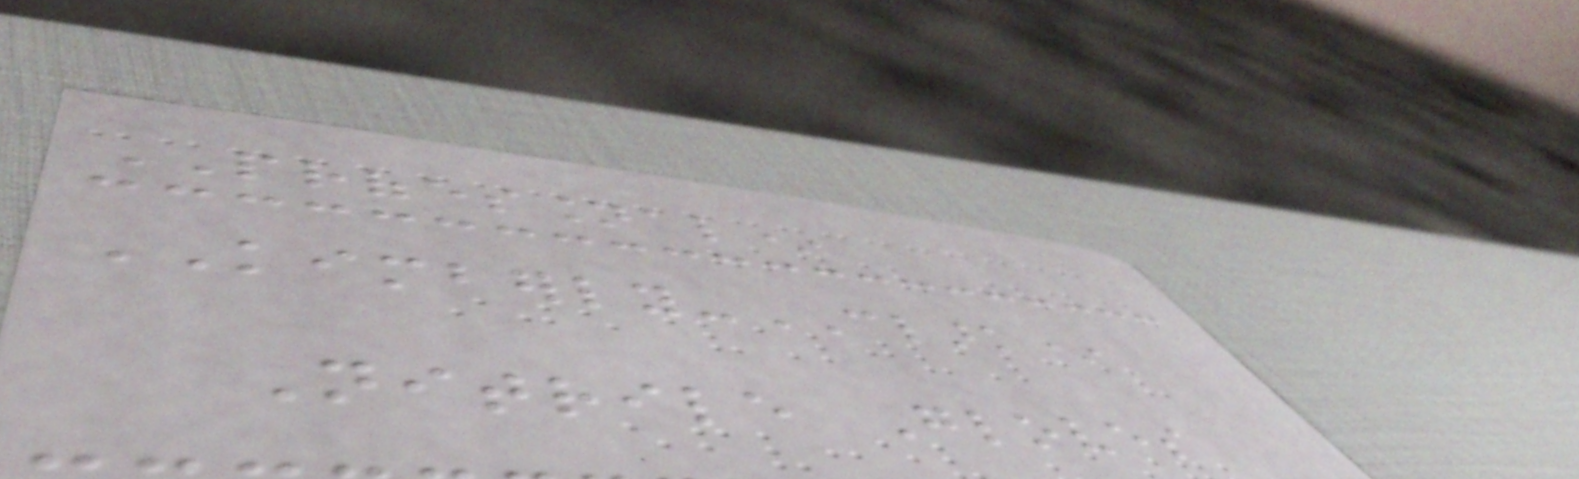PROFESSIONAL*
KIMBERLY-CLARK*
Nitrile Gloves
